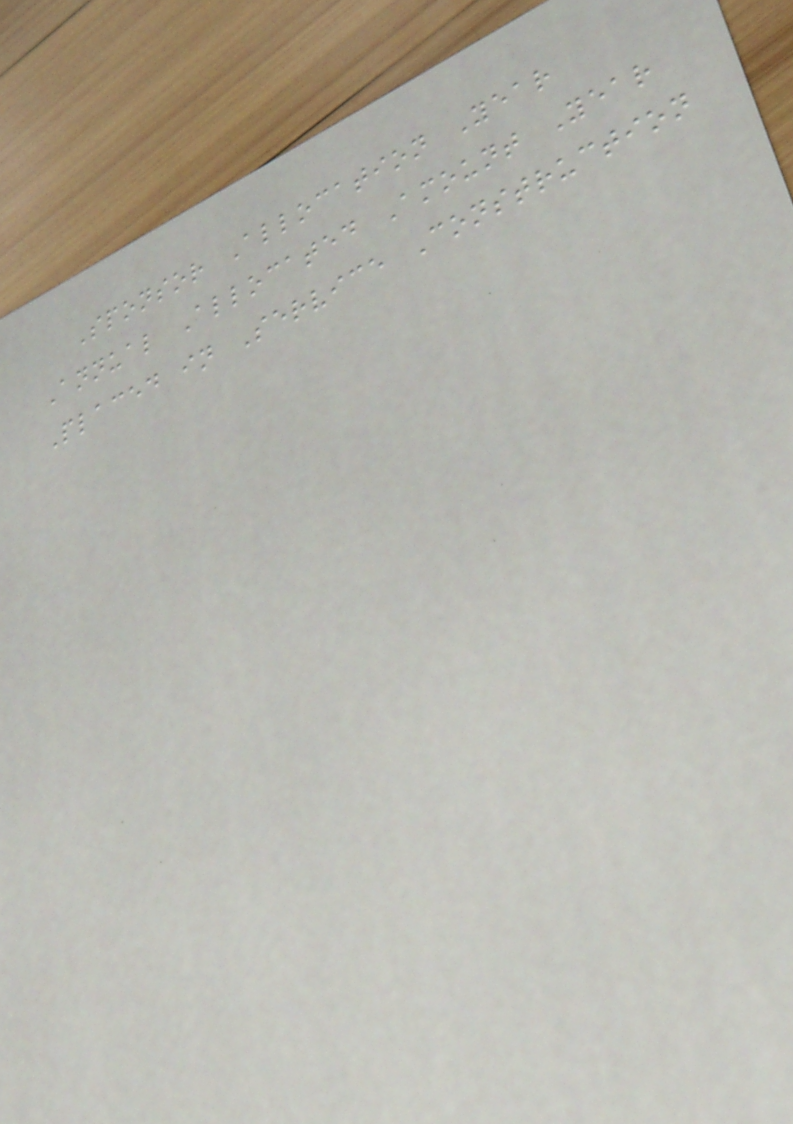Sponsor Allocation Year
Annual Allocated Amount Year
Placed in Service Construction
